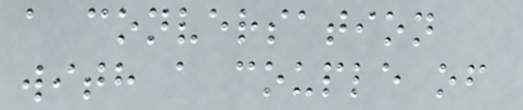a conversation
with a couple of
